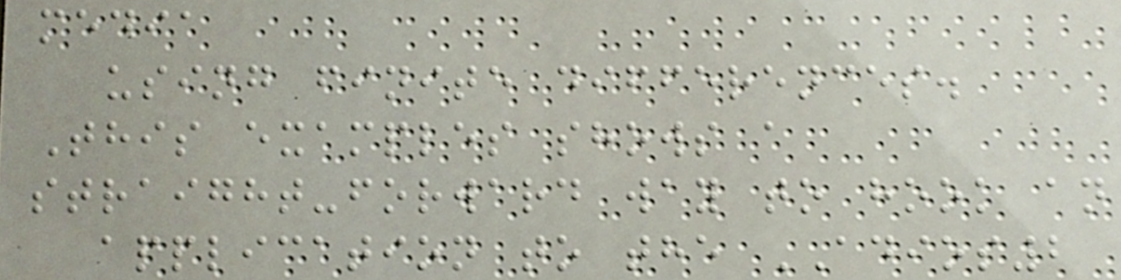media
using finite differences.
This examples shows a
straight-forward way to hook an
application to the ADIOS2
